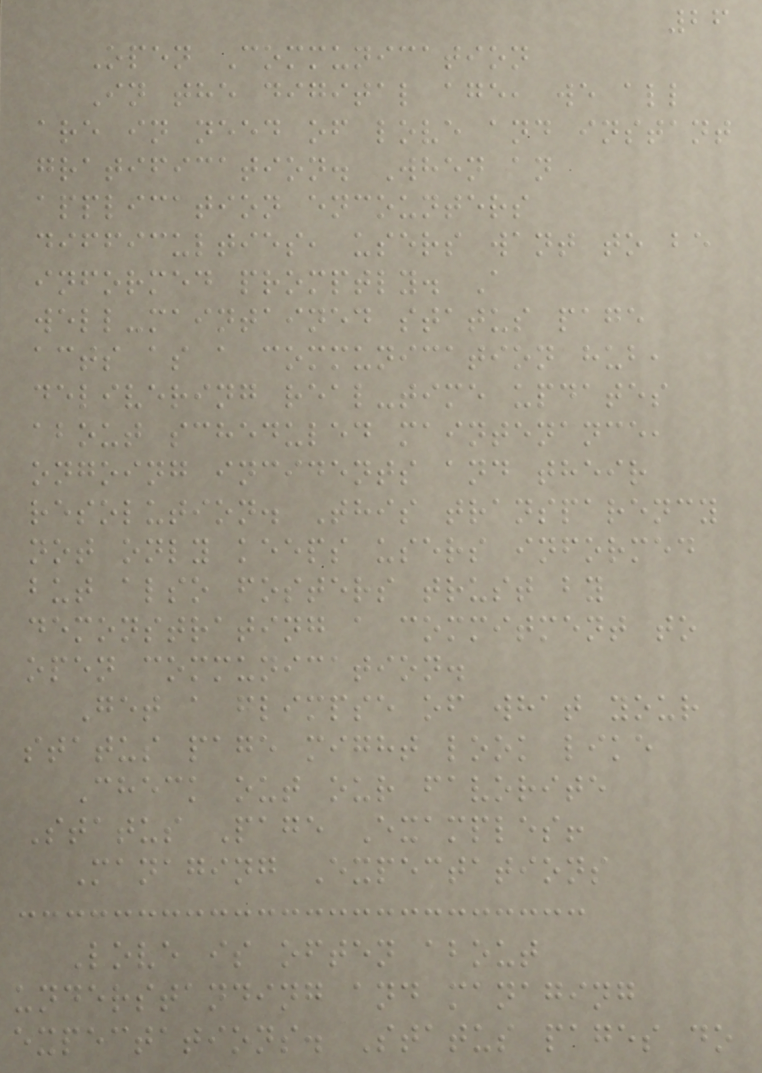26
Open Communication
In the digital age, we all
are in need of love and instant
gratification. When an
application encounters
difficulties, users want to be
informed promptly. A
well-maintained status page
acts as a communication hub,
delivering real-time updates
about scheduled maintenance,
ongoing incidents and their
resolution. This transparency
not only keeps users informed
but also fosters trust by
demonstrating a commitment to
open communication.
Get a glimpse of what your
status page might look like
Check out our favorite
Status Page Examples!
Managing Expectations
Love is often about
understanding and managing
expectations. Status pages do
